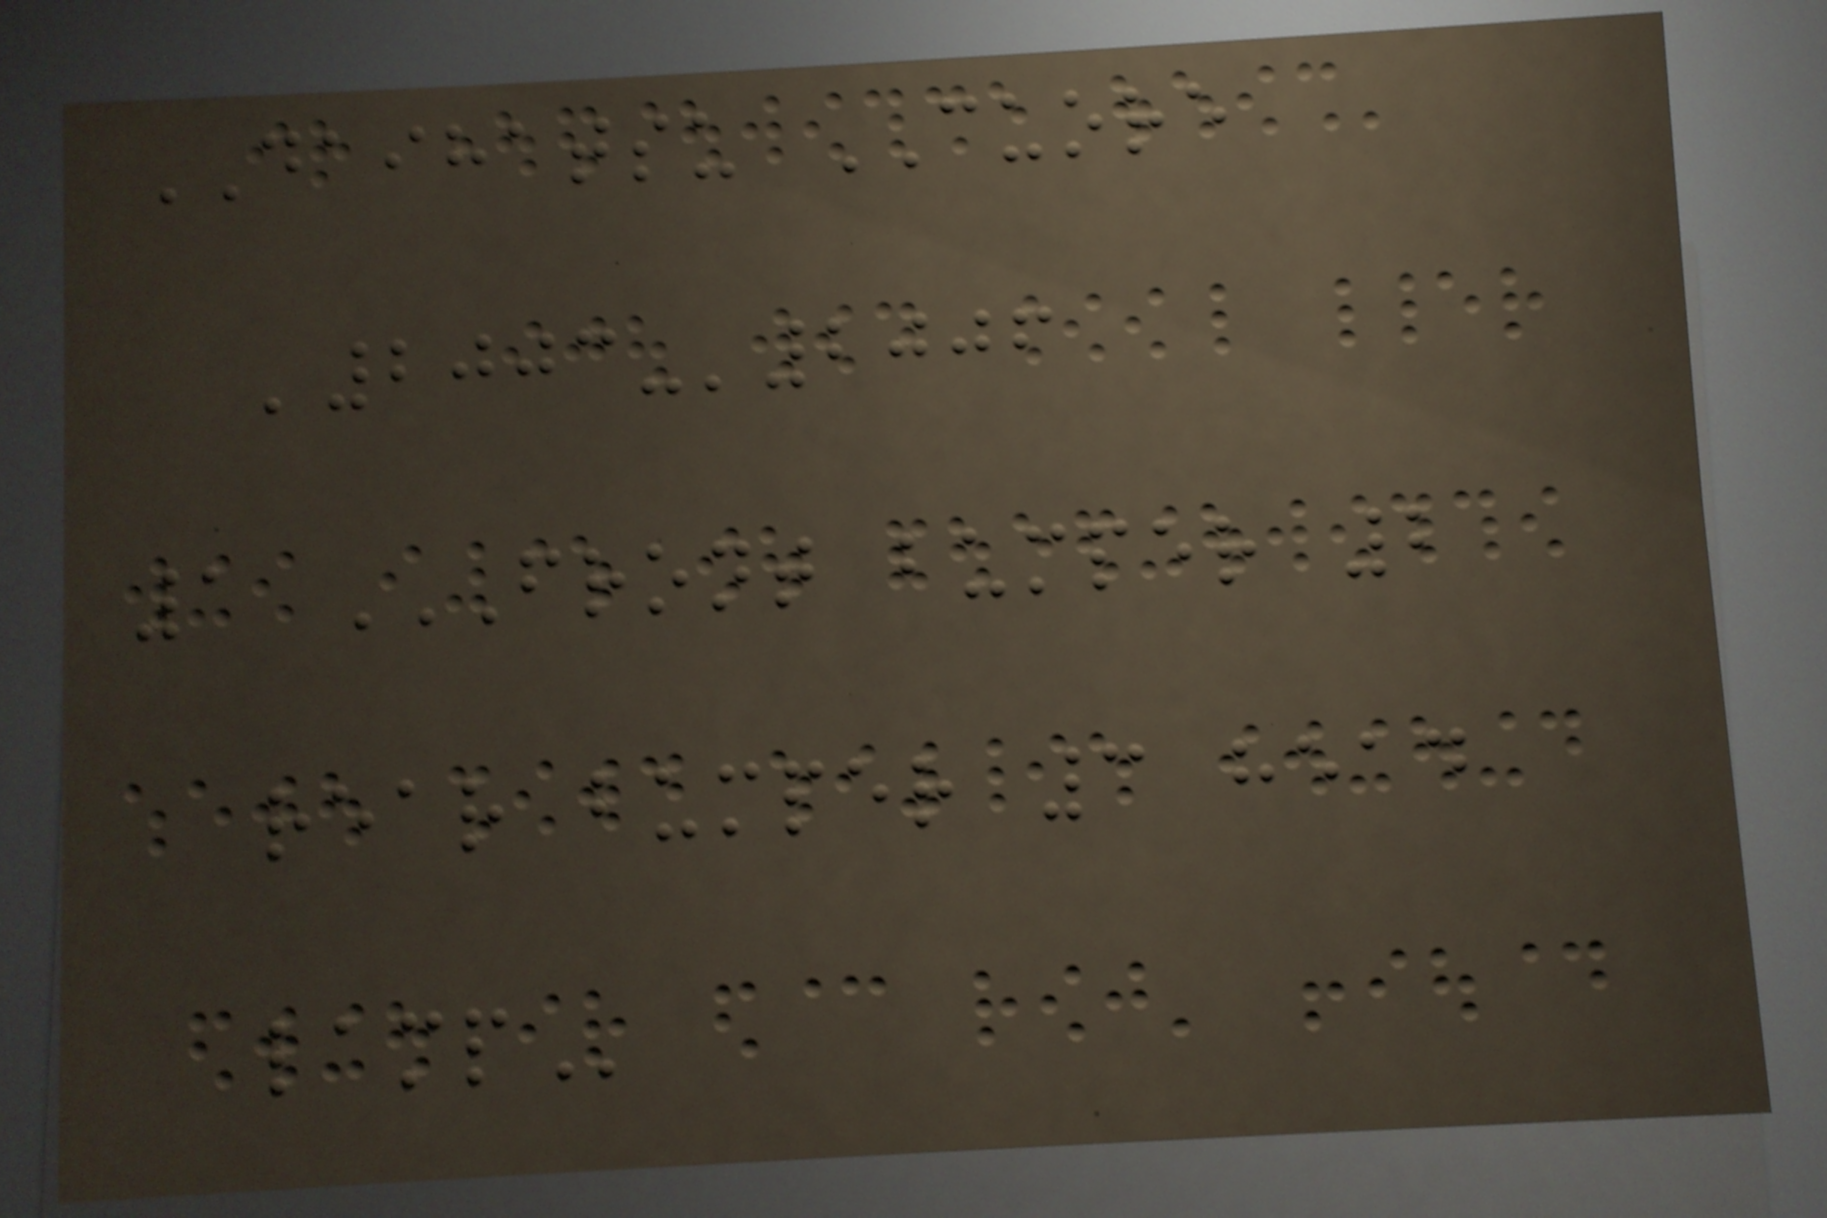DAIHATSU CUORE
'2003-'2006
1 FRONT BUMPER 2
REAR BUMPER 3 HEAD
LAMP
